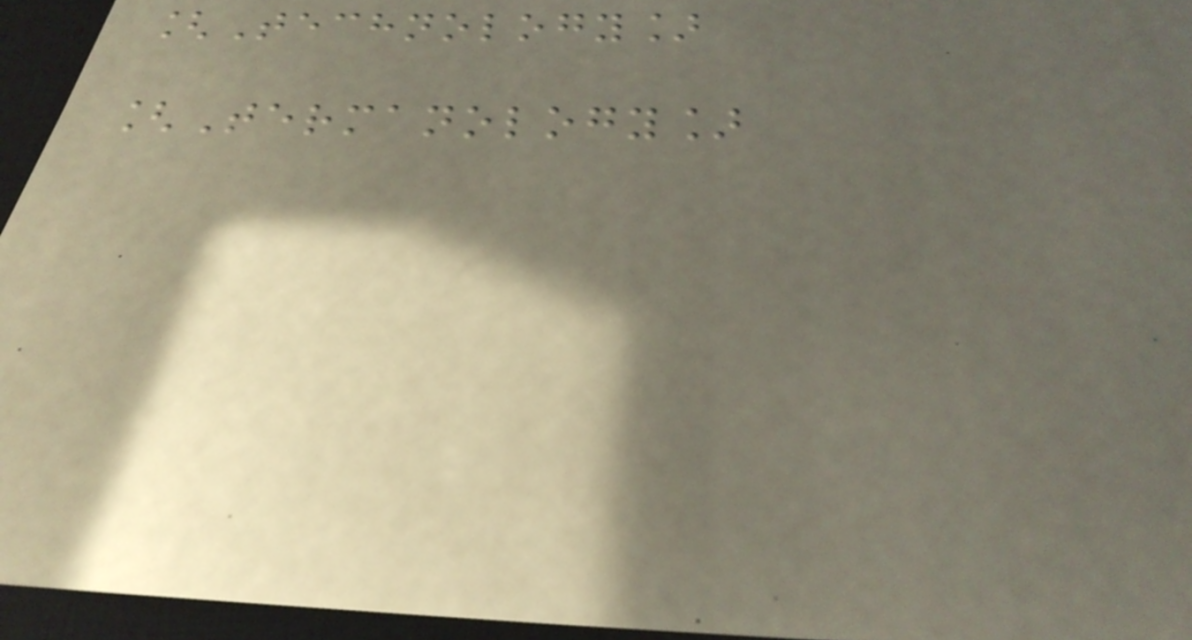[Technology]
[Termanology]
